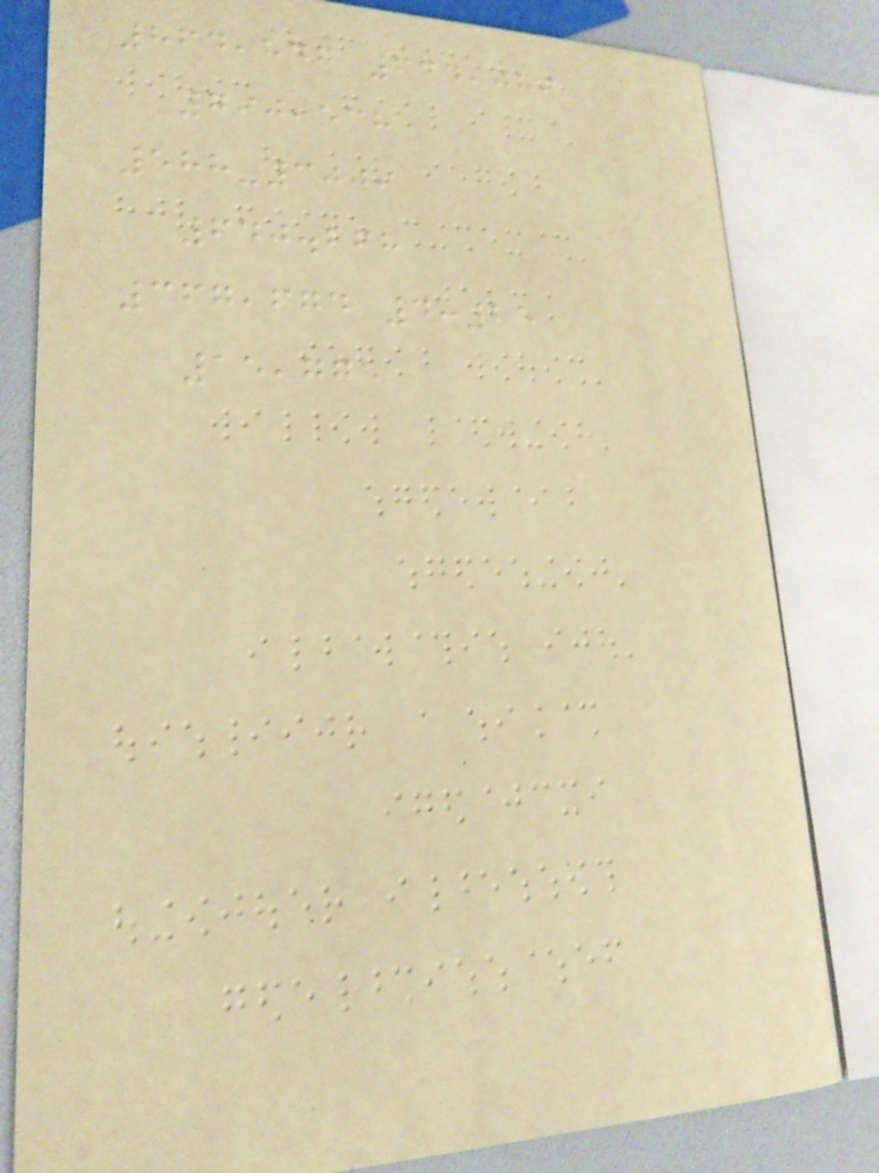864,847 634,089
790,538
588-3009
640.268
367,674 4:25
15,775
